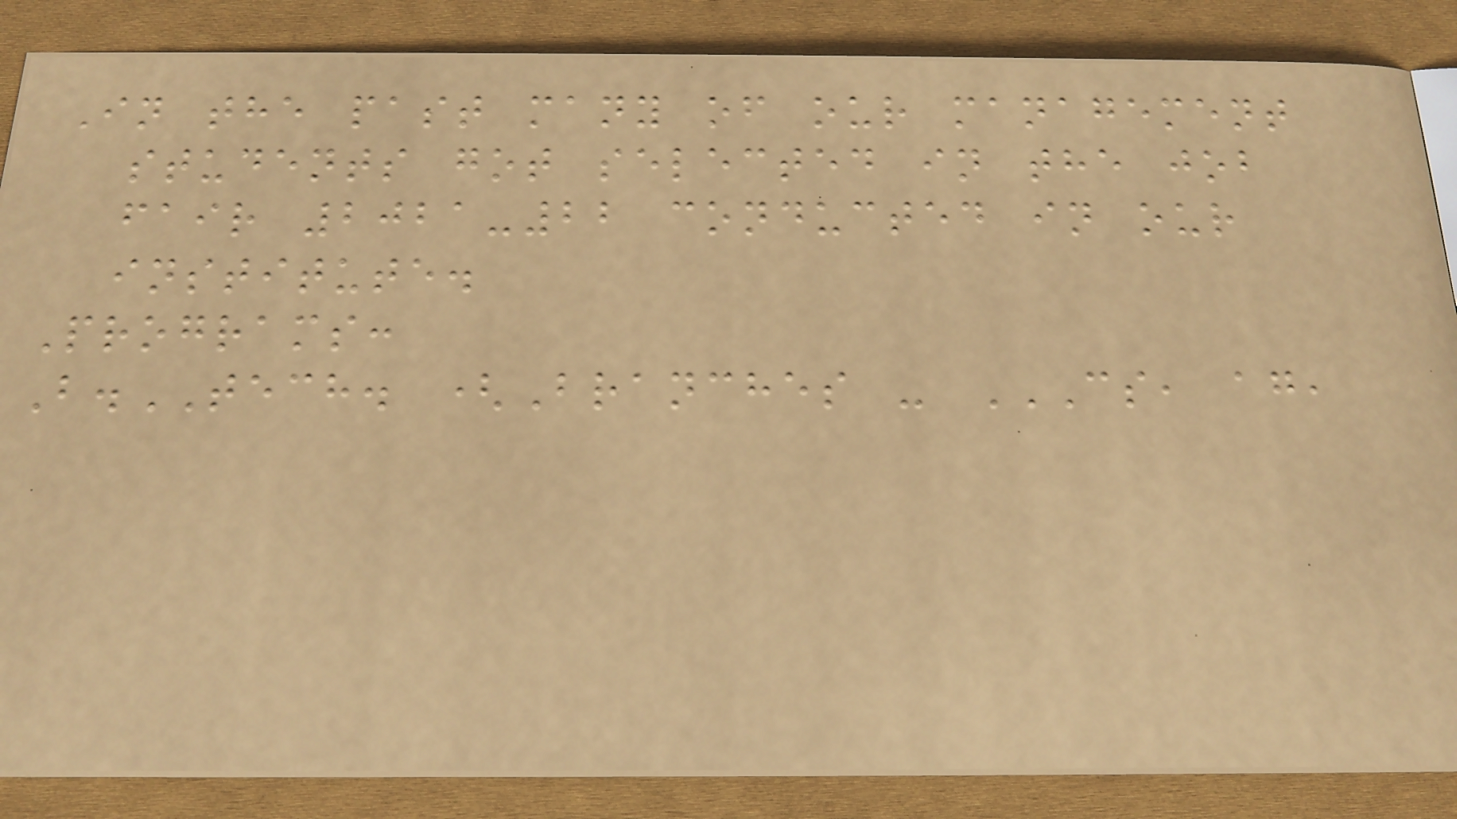In the past many of our management
students got selected in the job
fair 2021-22 conducted in our
institute.
Programs:
B.TECH. (Branches - CS, AG,
